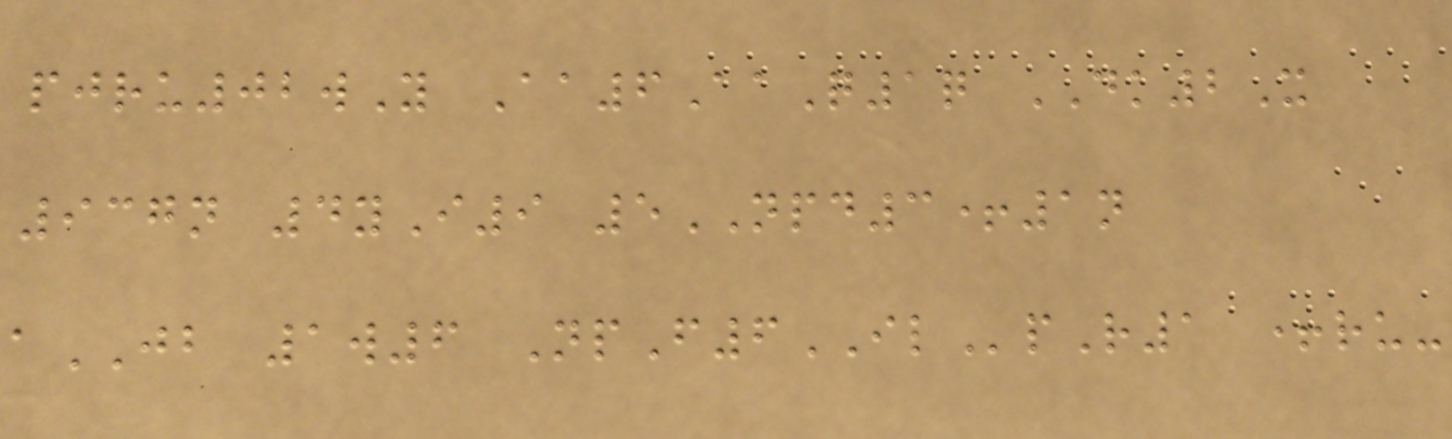pjru02wY Aa6AaQ1q DK2X
937n 4yI9 5NPD3+1n
aJB 1w6 NpF6ILpR1 +ru-
